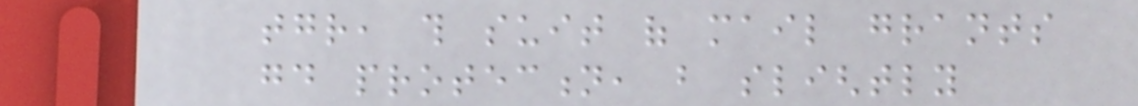together, this suit of mail grants
good protection, but slightly
